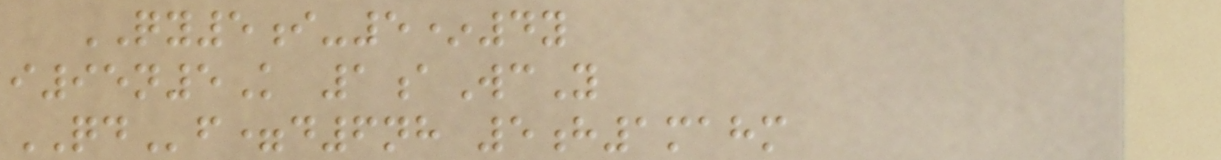QY5i-5*4y
i95n5K 1aWcY
QDf=d6nh 5h1mahm
